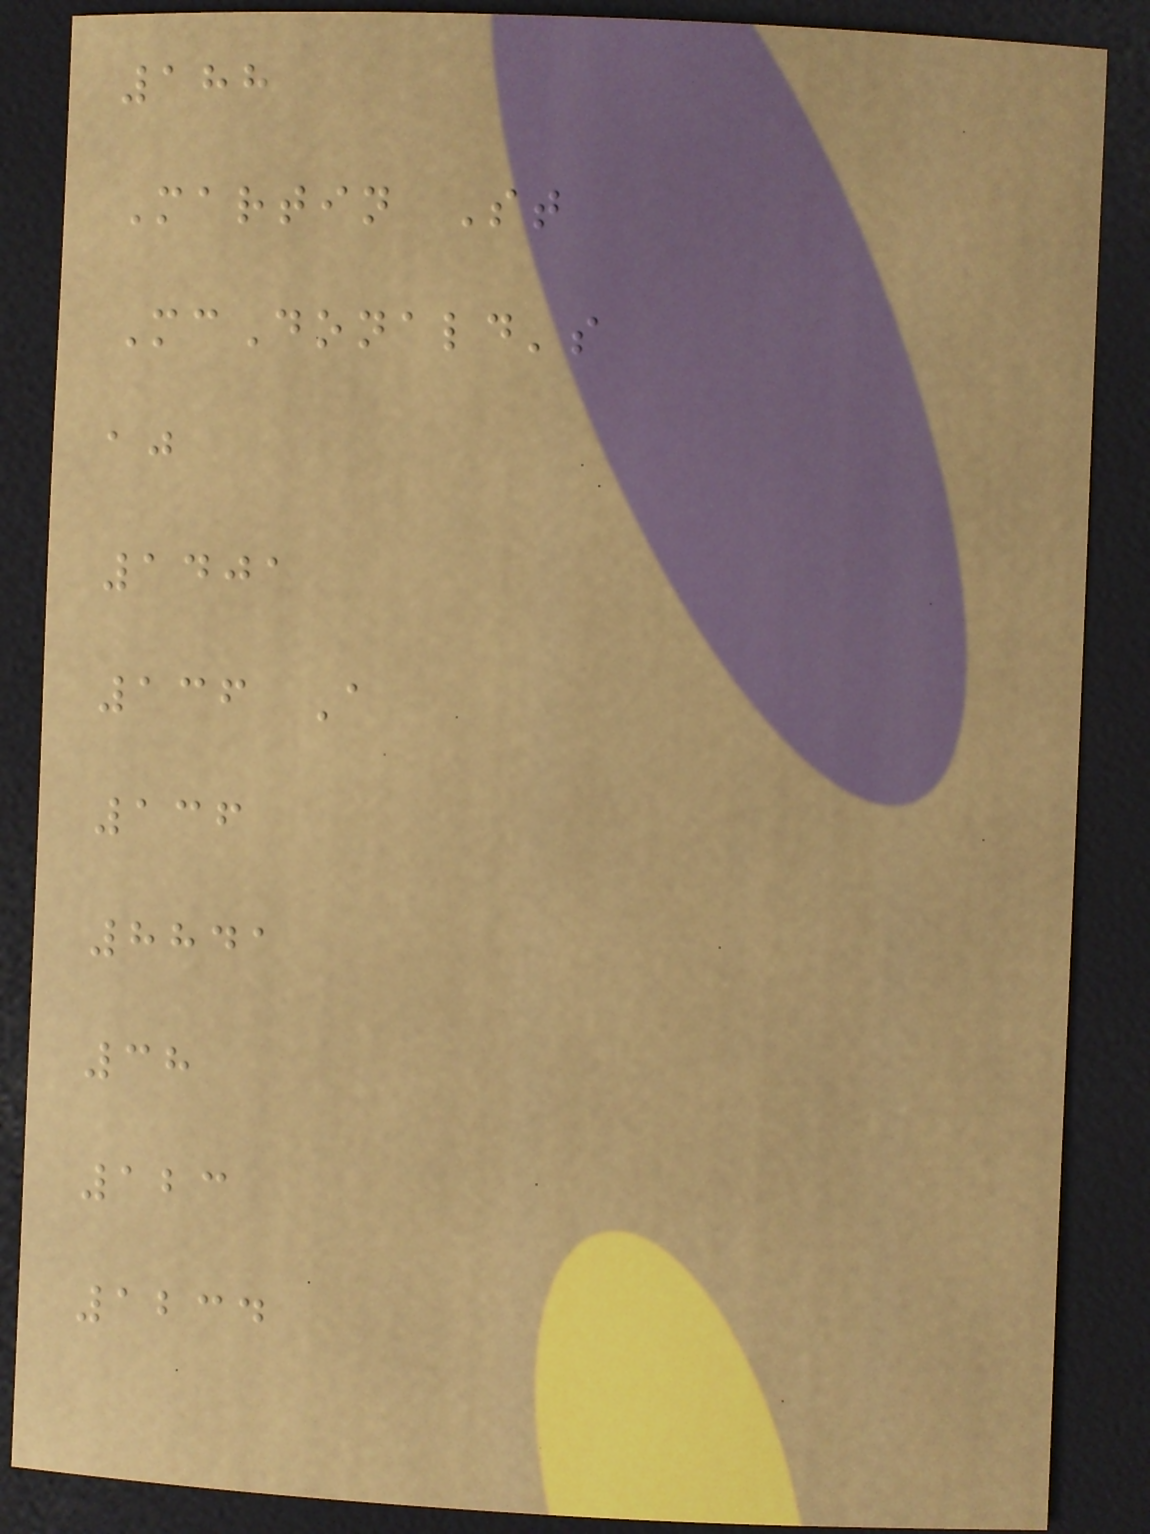188
Martin St
McDonald's
aj
1401
136 A
136
8841
38
123
1234
